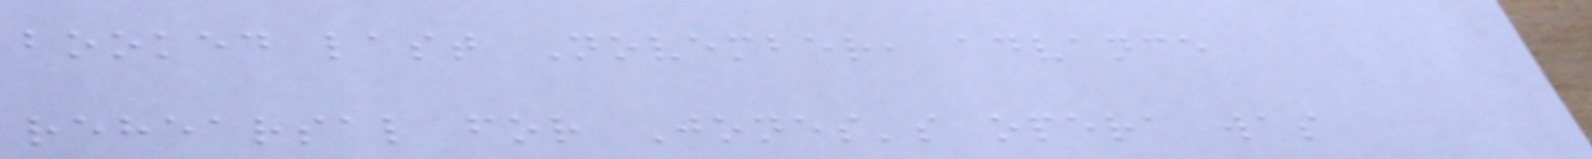booked last November, advance
rehearsal for Jones's opera was
